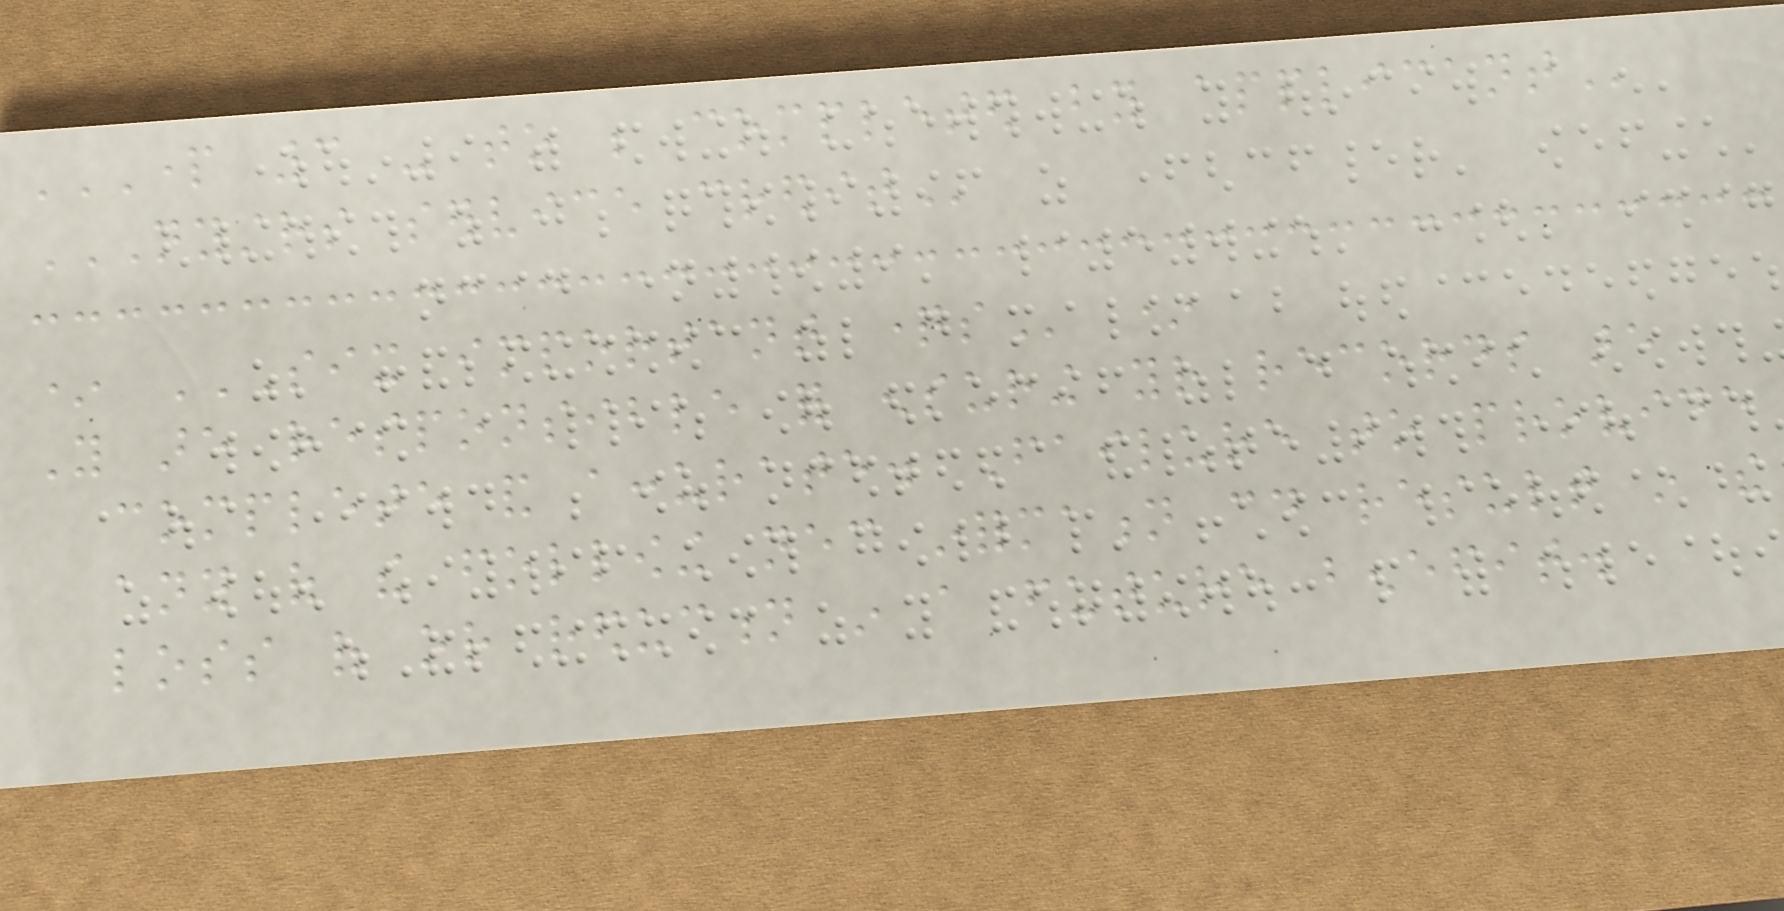PART 3 - TO BE COMPLETED BY APPLICANT
NYSTRS SERVICE CREDIT
* SIX IMPORTANT QUESTIONS *
You are responsible for ensuring your records are
complete and accurate. Failure to provide
any of the following necessary information could result in the
loss of or reduction in a future benefit.
